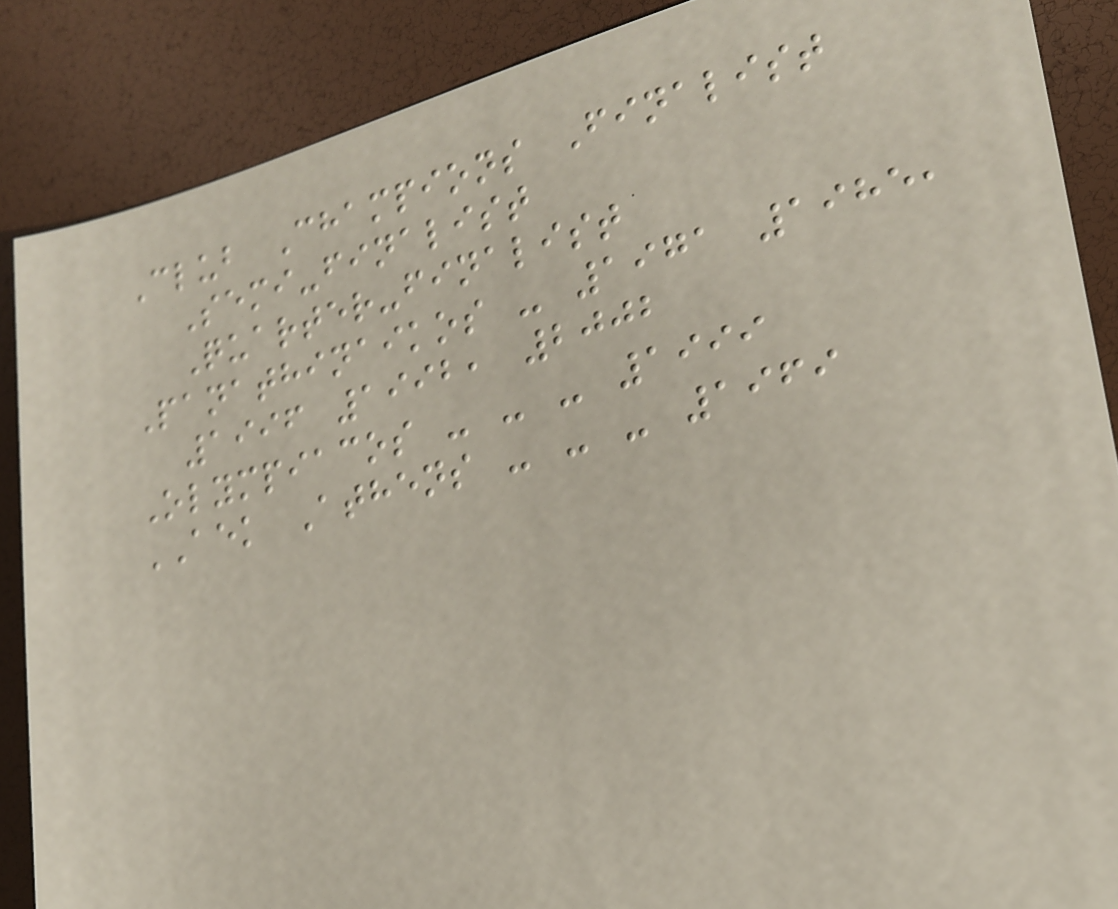Club Champions Finalist
Semi-finalist
Quarter-finalist
Panathinaikos - 1971 1985,
1996 1992, 2002
Olympiacos - - - 1999
AEK Athens - - - 1969
